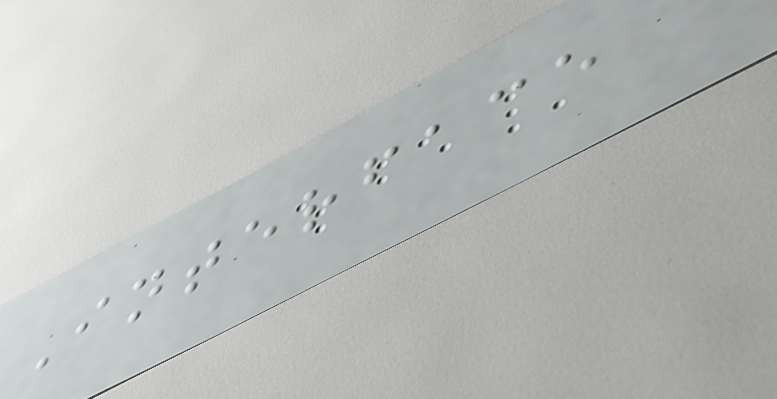Interface
